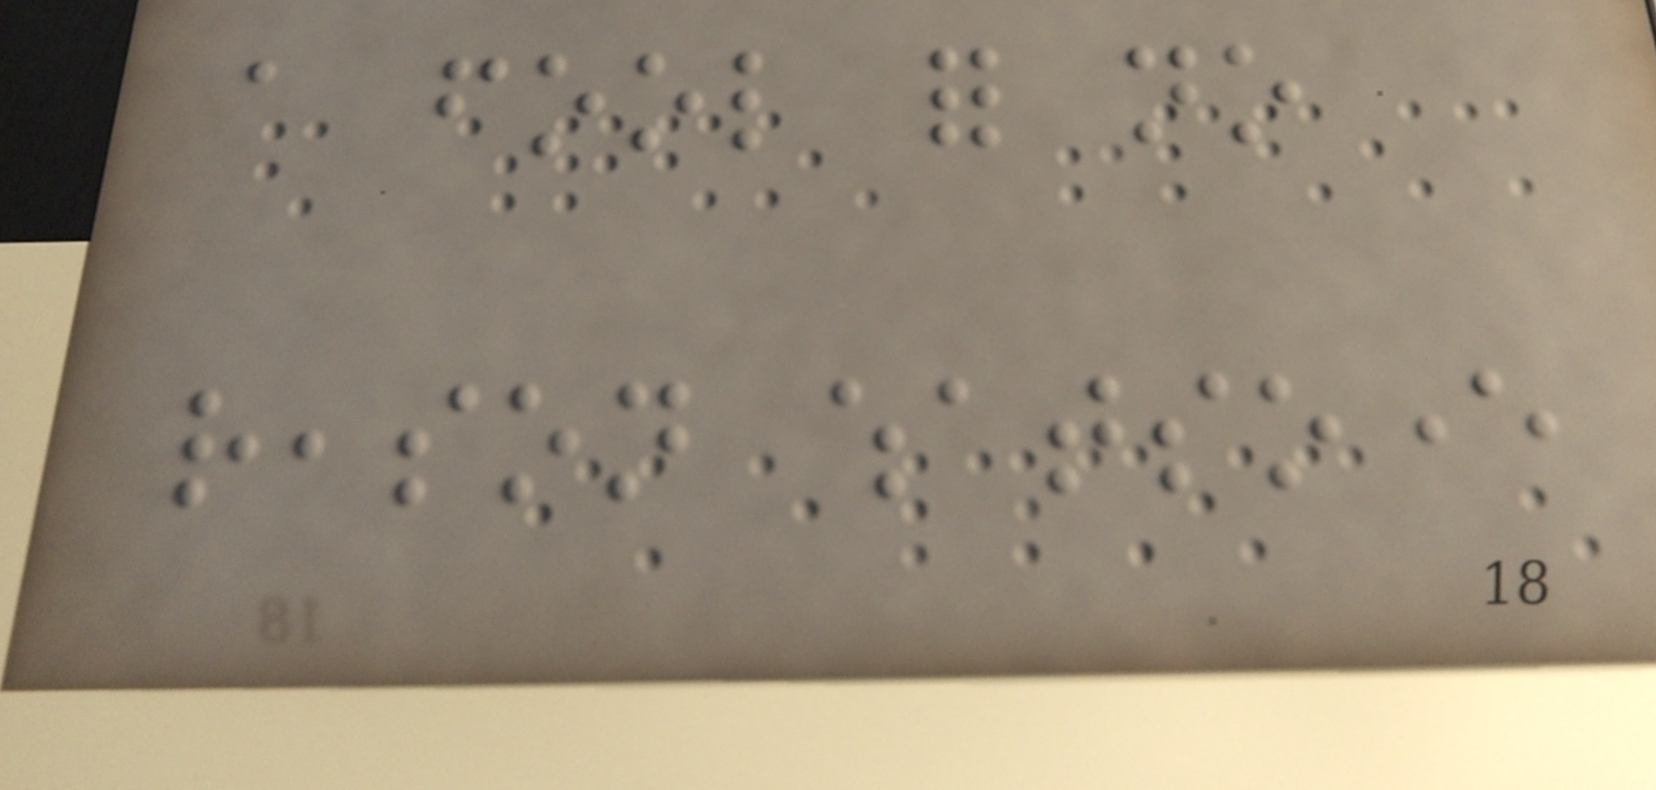a fool for no
reason whatsoever
